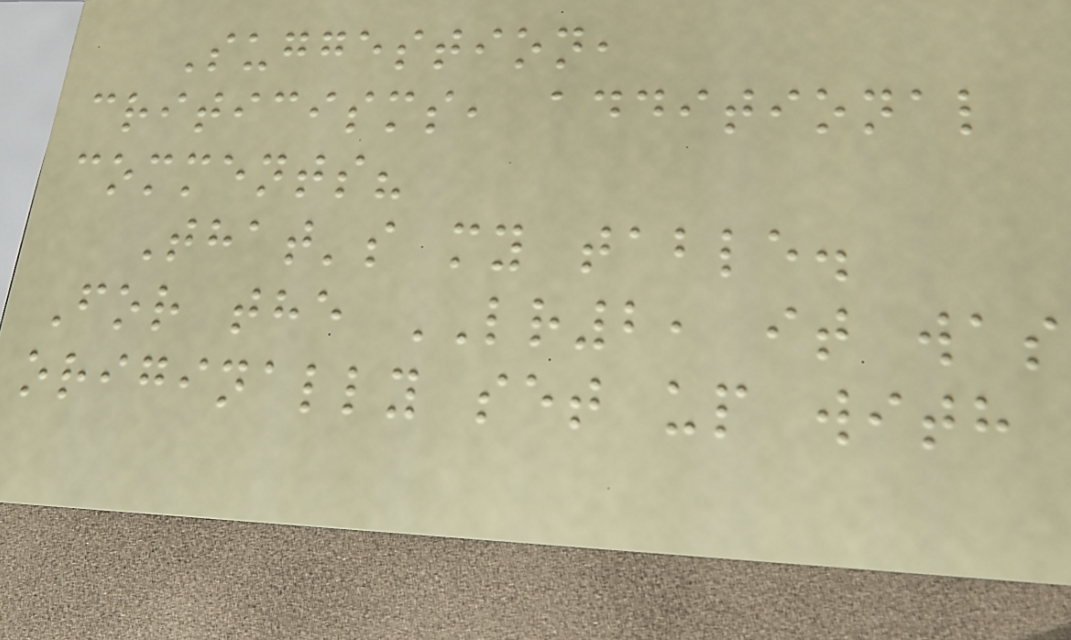Suggestion,
criticisms, additional
comments?
That's my table.
For the LR2, it was
originally set up with
